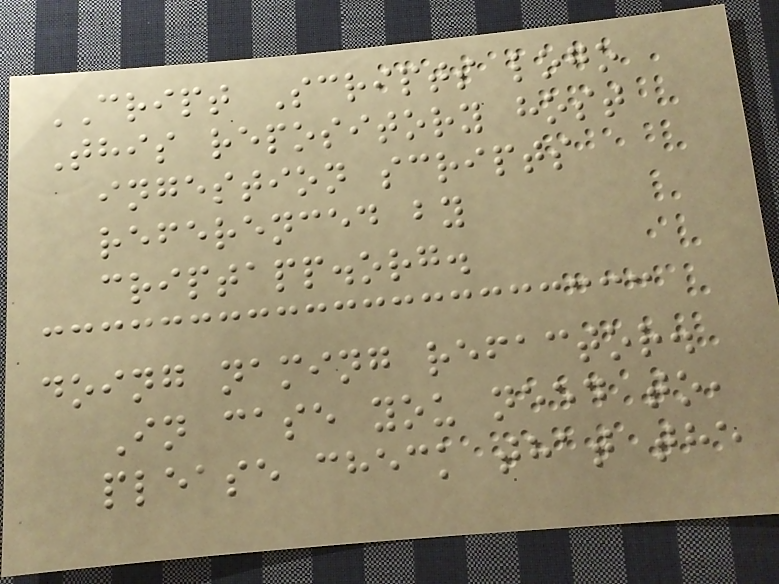CRIPT Scripts logo
This repository host
ingestion scripts
referenced by
criptapp.org.
doing naming refactor.
In case you need to,
please check that the
